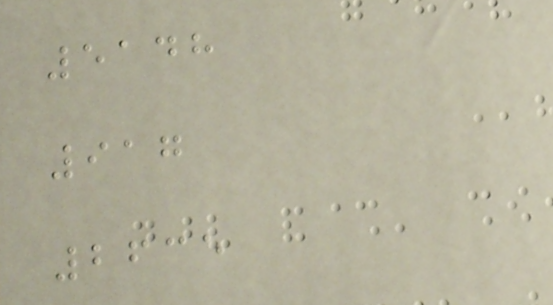5148
917
2635
